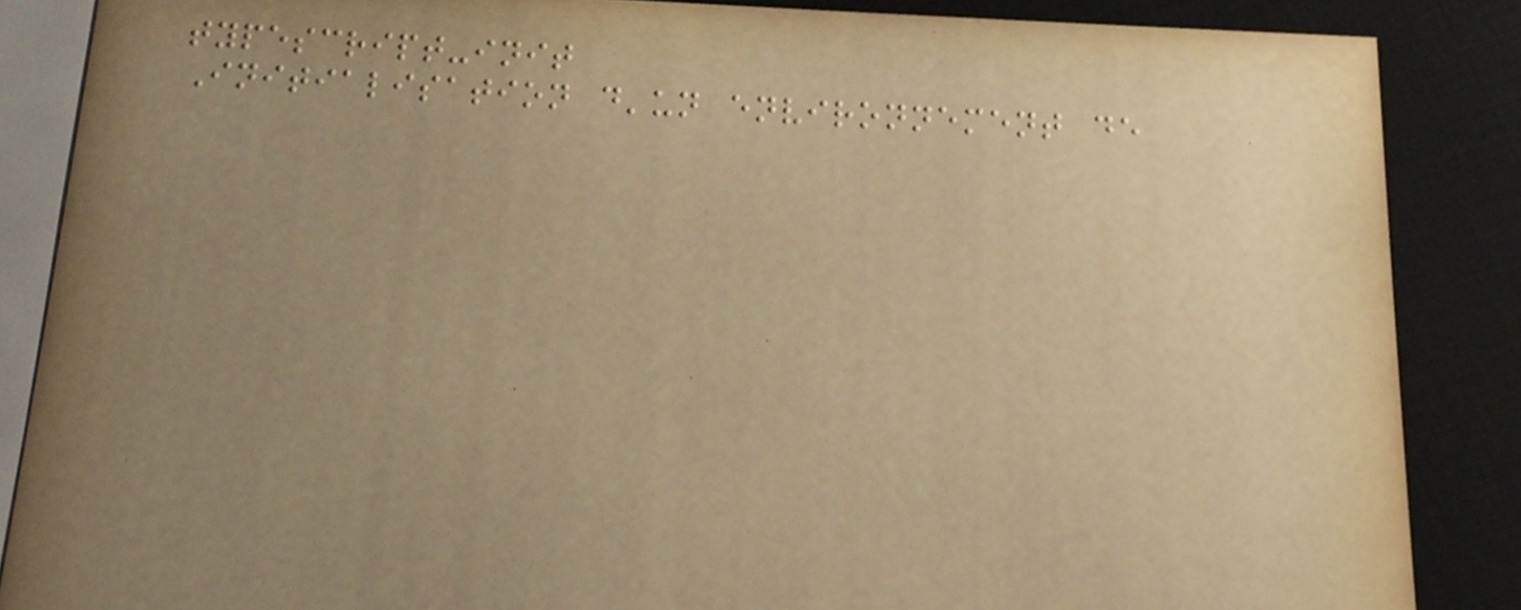typescript-init
Initialisation d'un environnement de
